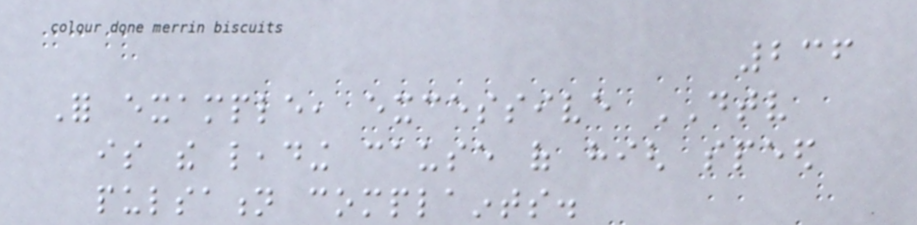236
For example, excessive DTV
is the leading cause of high speed
pulsation complaints.
